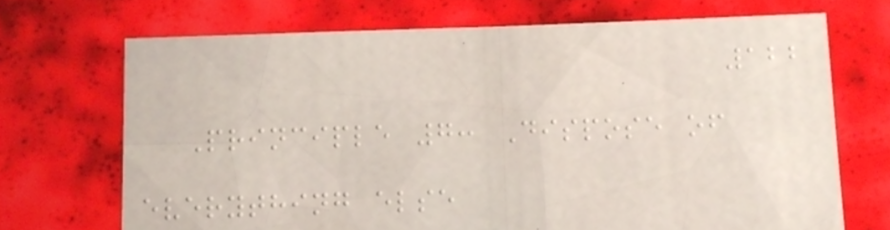122
Principle 7: Dispose of
everything else
